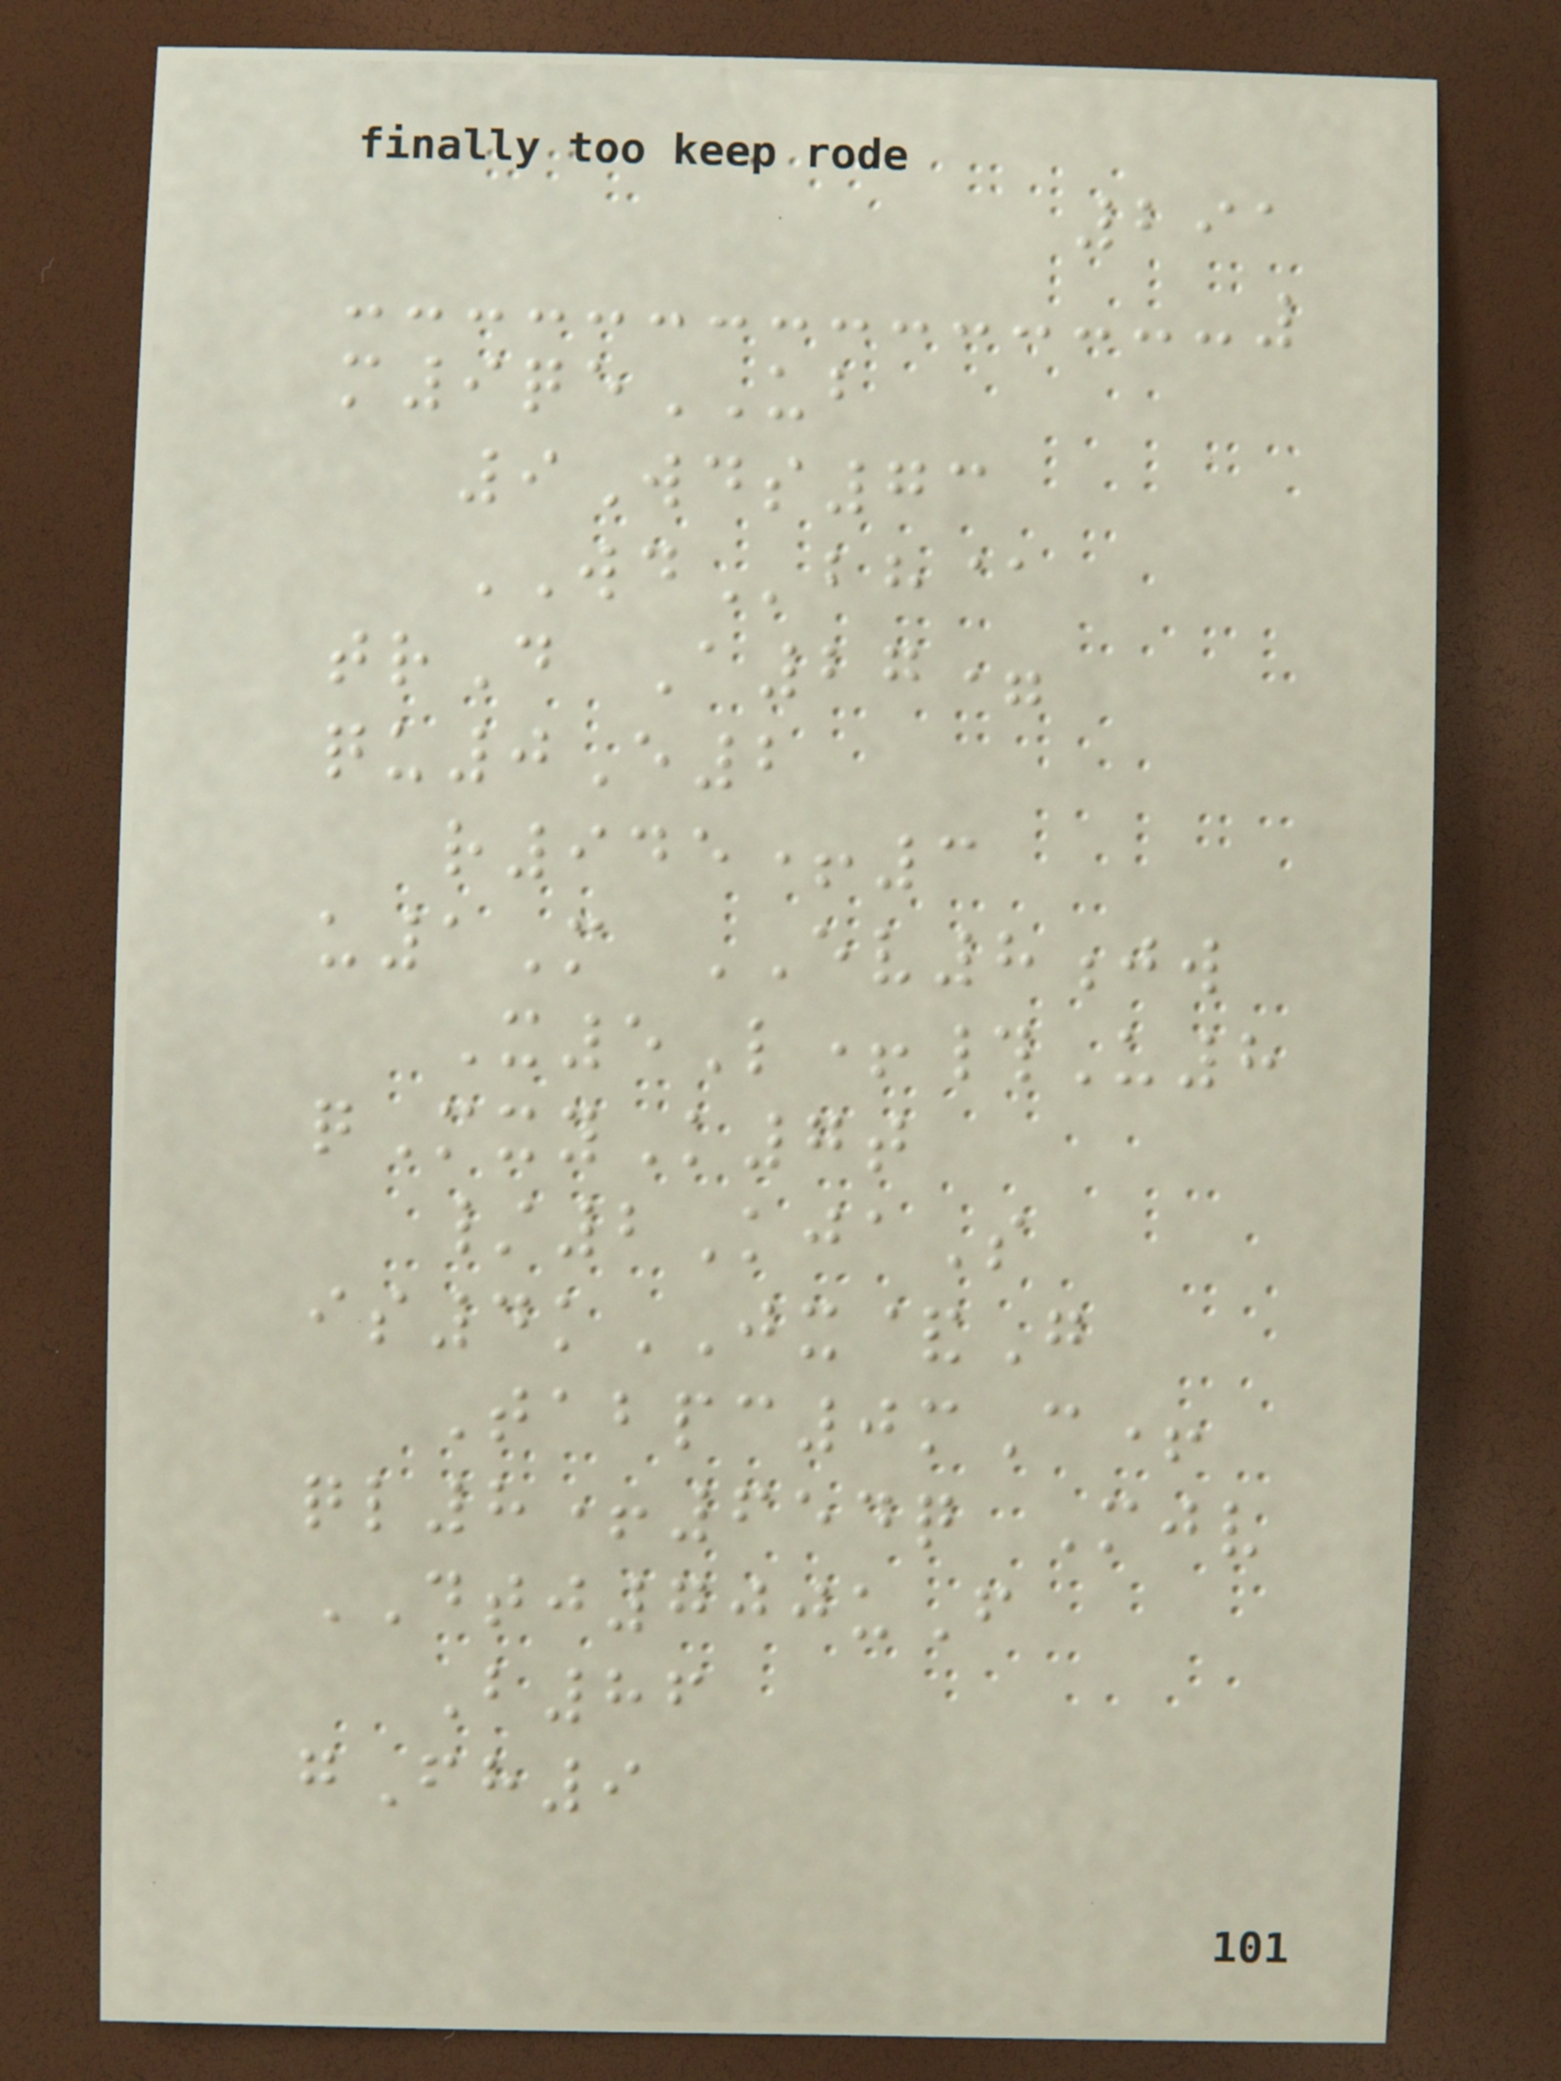291
m9qeUB
9Wds73
WDbh@
trD A27=
qu0E2
r945+3
u1M EV8jw
X5L+#U8
qMxyK7t
/2KjaS
is4kJX&G
Tabpc0mC+
ql8+654q Mjv
DTJ700uF
B86
gFh9
